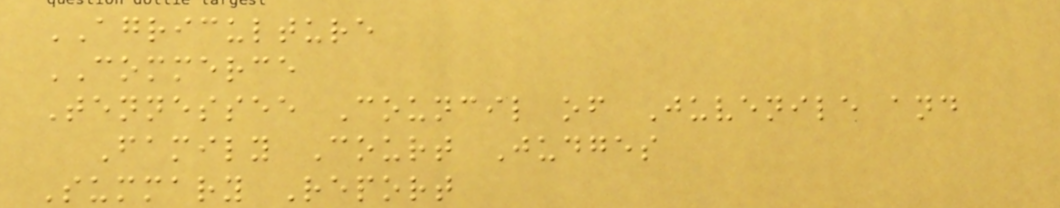AGRICULTURE
COMMERCE
Tennessee Council of Juvenile and
Family Court Judges
Summary Report
